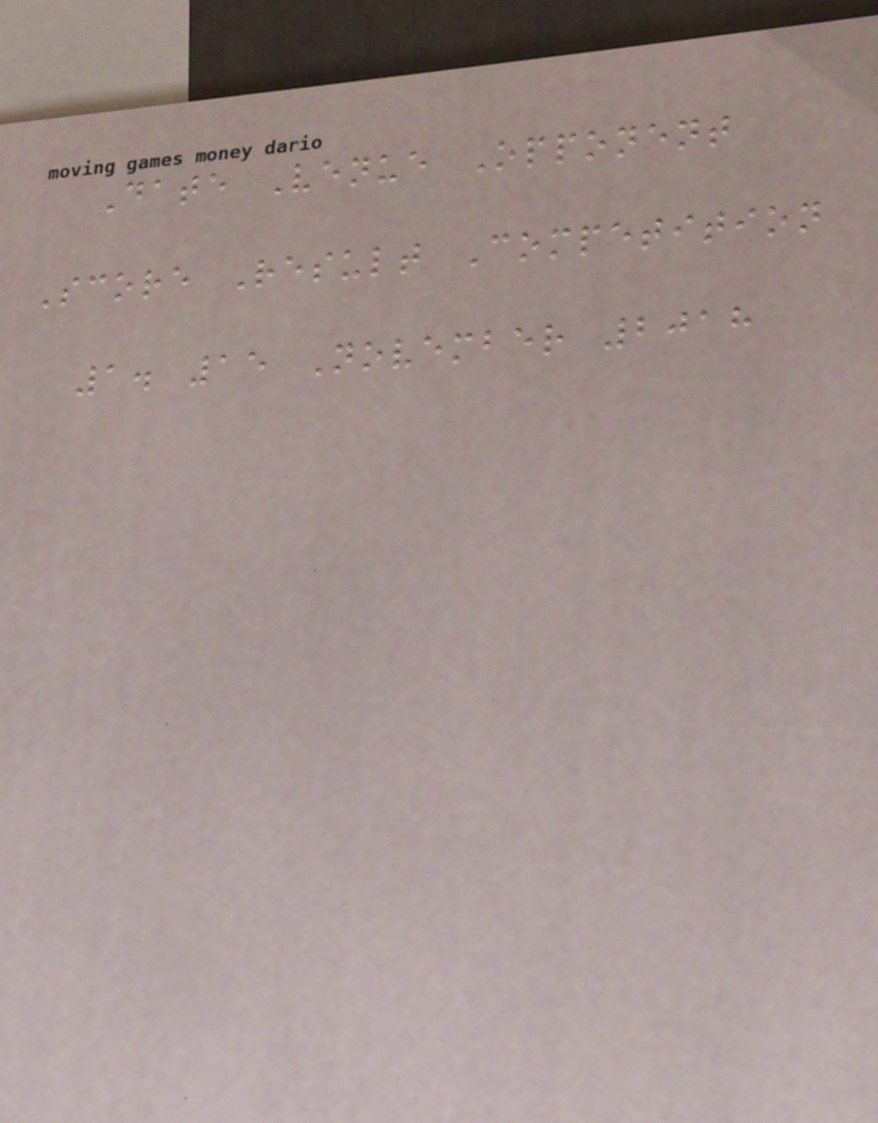Date Venue Opponent
Score Result Competition
1. 15 November 2018
